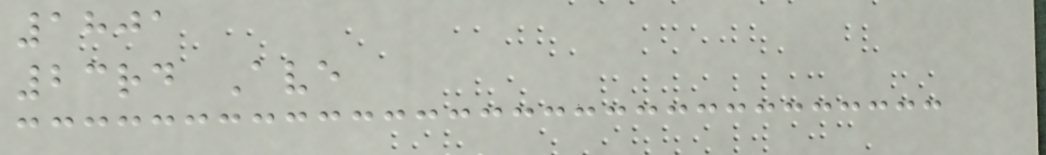1801
23rd Ave
